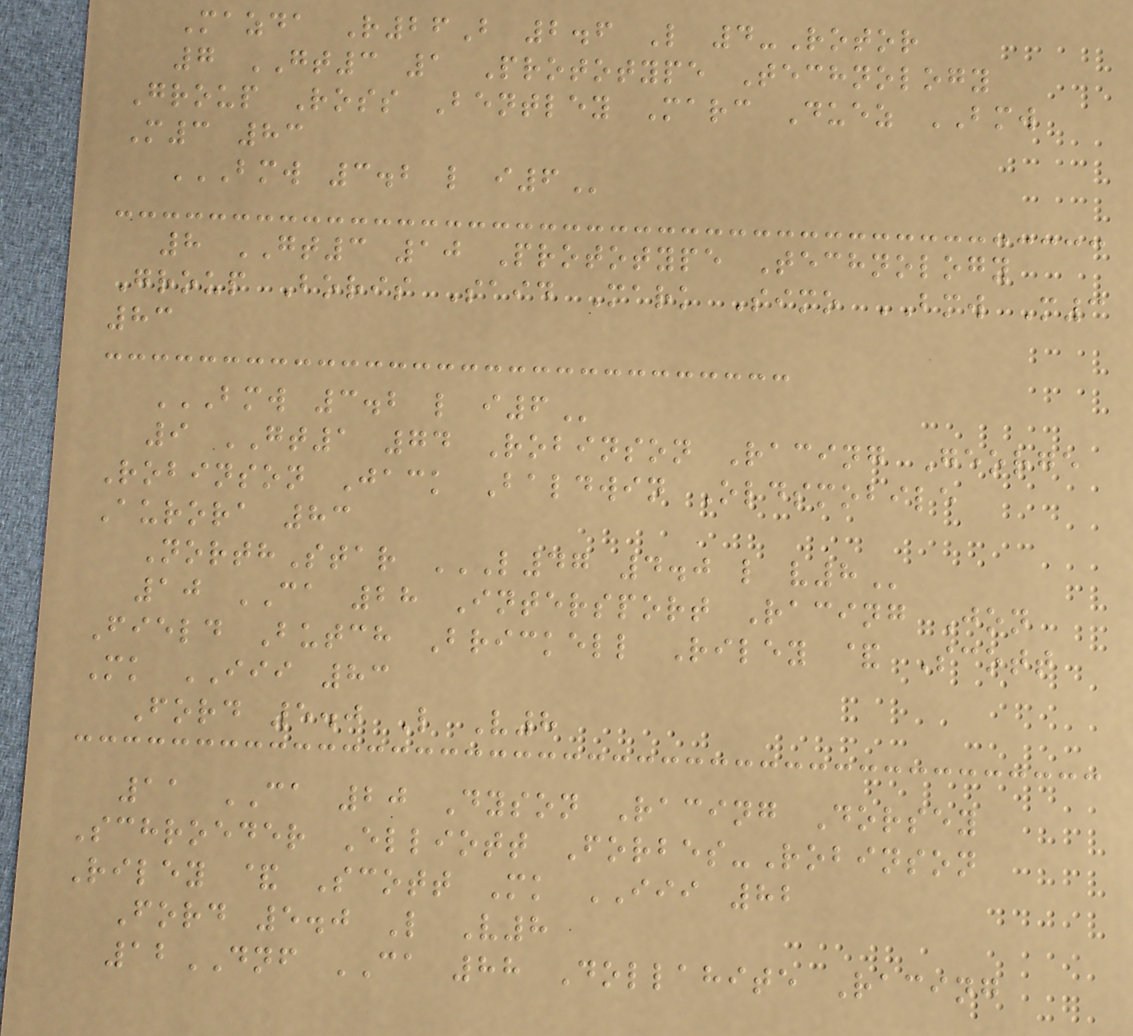Mazda R26B 2.6 L 4-Rotor
7 GT3 1 Prototype Technology
Group Ross Bentley Marc Duez BMW
M3 83
BMW 3.2 L I6
8 GT3 10 Prototype Technology
Group Boris Said Mark Simo BMW M3
83
BMW 3.2 L I6
9 GT1 74 Robinson Racing George
Robinson Jack Baldwin Oldsmobile
Aurora 83
NorthStar L47 4.0 L V8
10 CA 28 Intersport Racing Jon
Field Butch Brickell Riley & Scott
Mk III 83
Ford 5.0 L V8
11 CA 20 Dyson Racing Dorsey
Schroeder Elliott Forbes-Robinson
Riley & Scott Mk III 82
Ford 5.0 L V8
12DNF CA 88 Dollahite Racing
